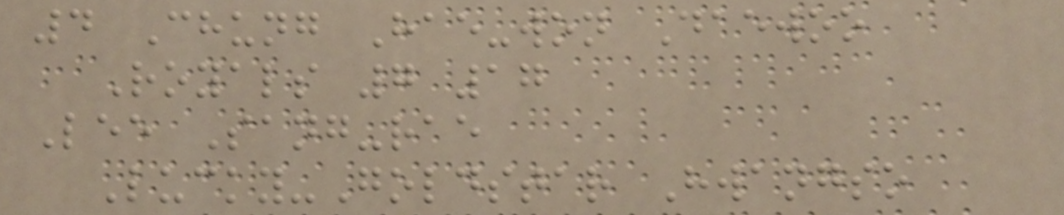4 Chung Hae-won Daewoo
Royals 7 17
Lee Sang-rae
Lucky-Goldstar Hwangso
